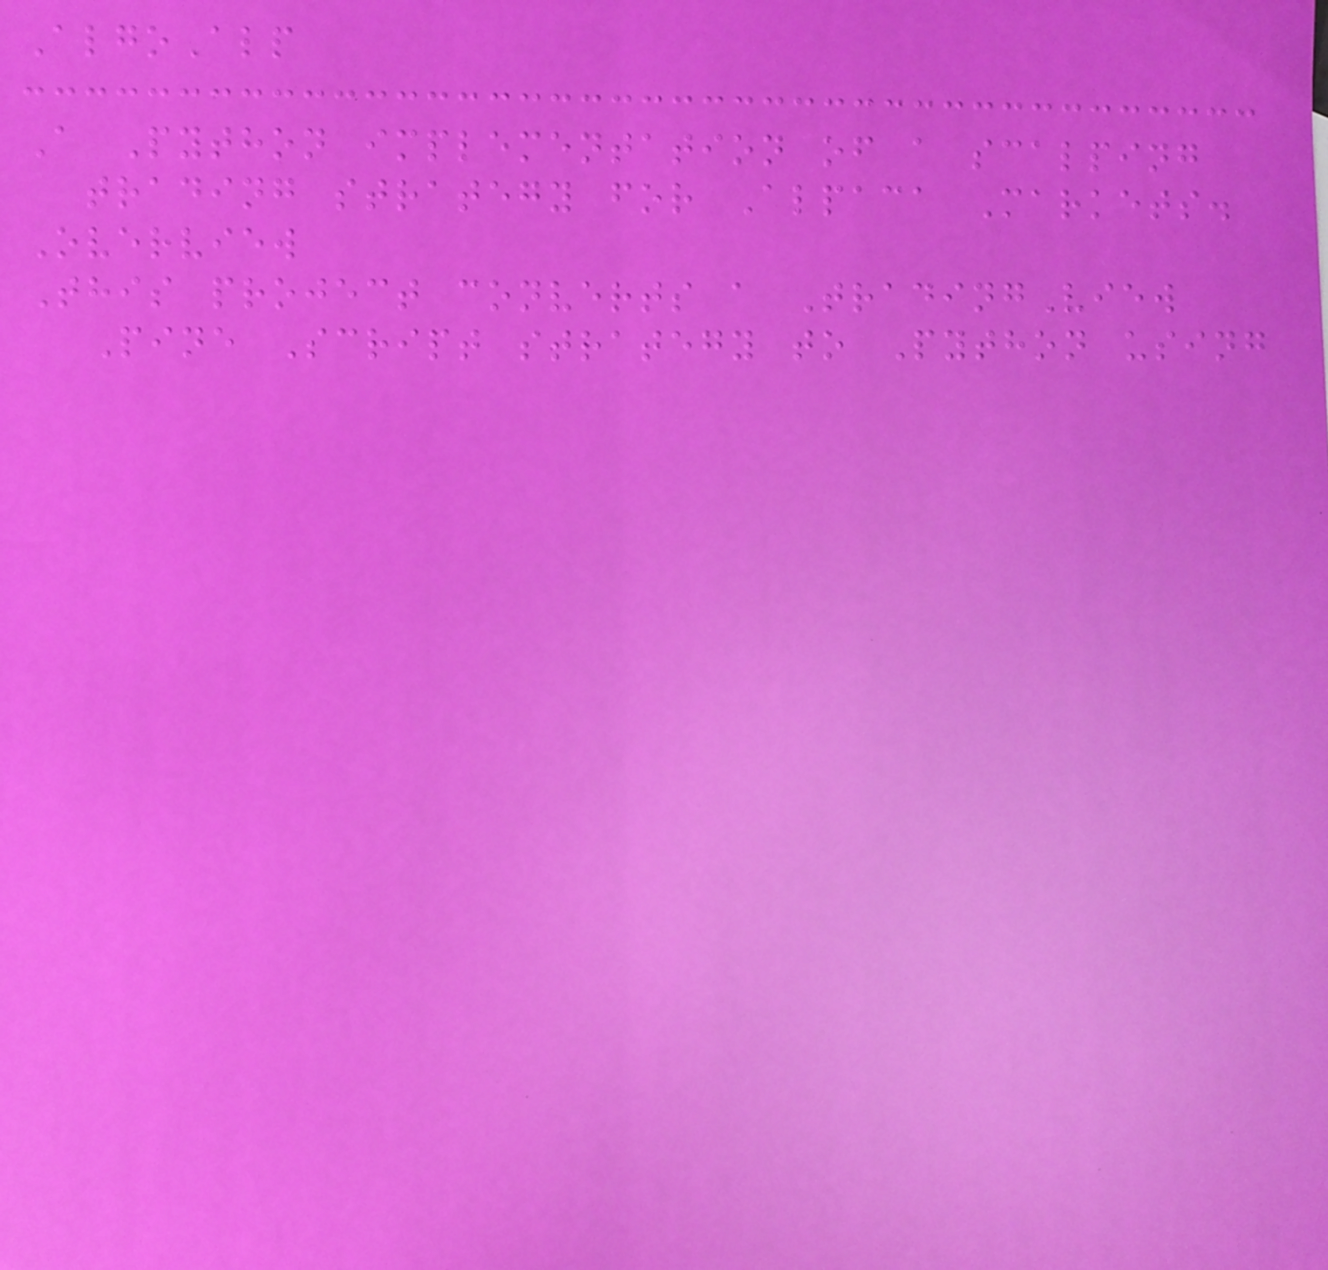AlgoAlp
A Python implementation of a scalping
trading strategy for Alpaca Markets.
Overview
This project converts a TradingView
Pine Script strategy to Python using
